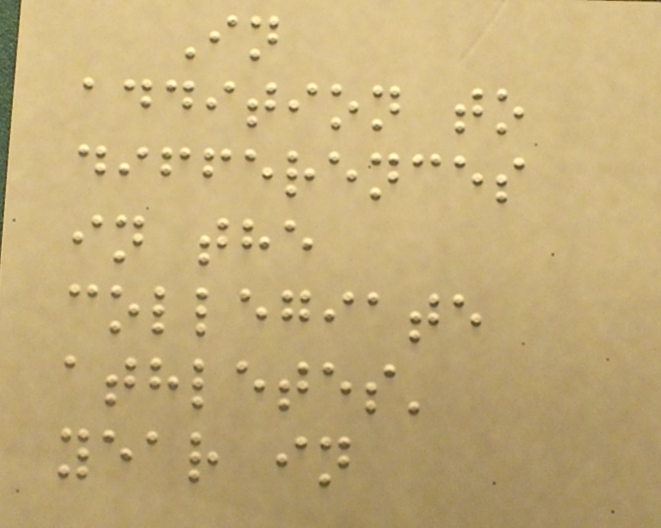In
addition to
differences
in the
collegiate
athletes'
year in
